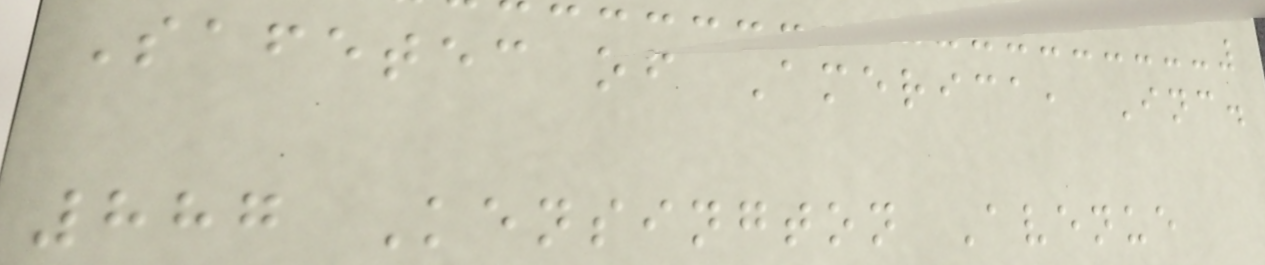Safetec of America, Inc.
887 Kensington Avenue
